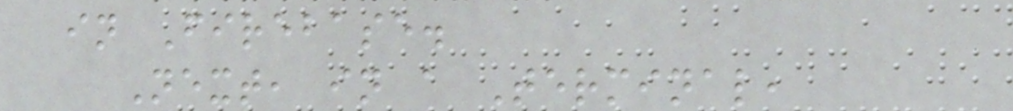in Firebase.
Next, in a Terminal,
